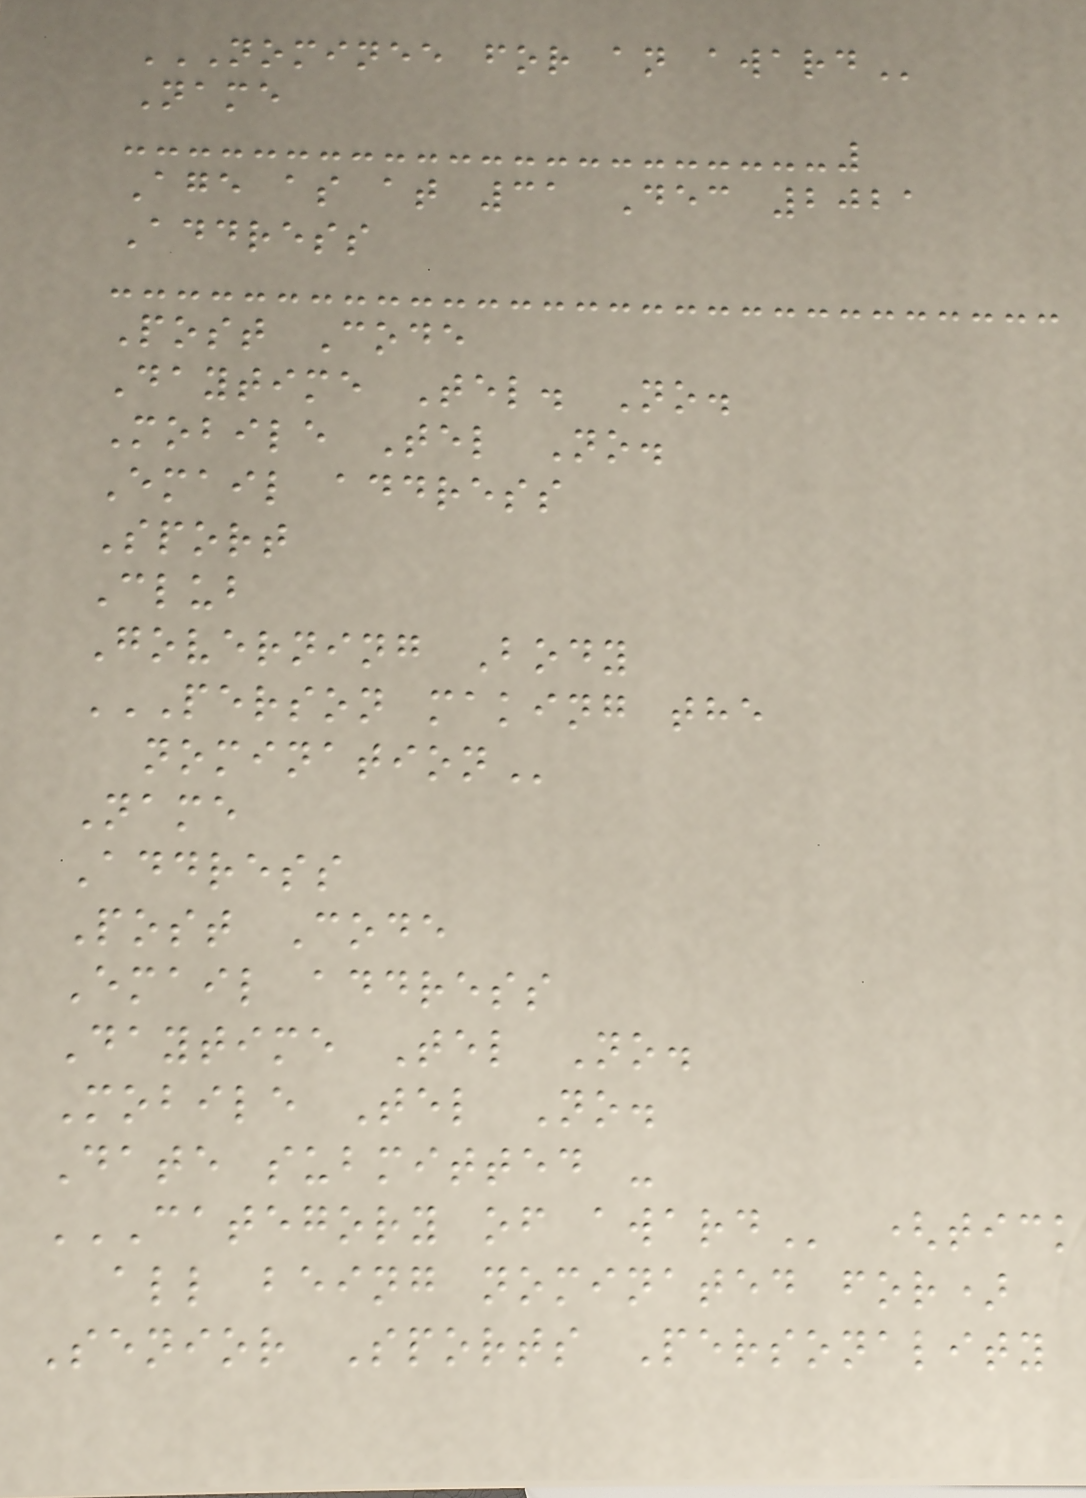NOMINEE FOR AN AWARD
Name
Age as at 31 Dec 2021
Address
Post Code
Daytime Tel. No.
Mobile Tel No.
Email address
Sport
Club
Governing Body
PERSON MAKING THE
NOMINATION
Name
Address
Post Code
Email address
Daytime Tel No.
Mobile Tel No.
Date submitted -
CATEGORY OF AWARD (tick
all being nominated for)
Senior Sports Personality
